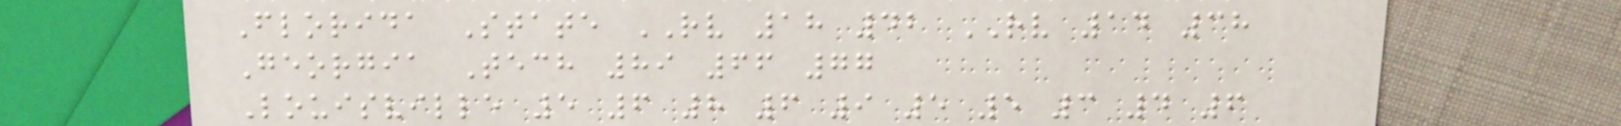Florida State RV 18 42 RV 14 38
Georgia Tech 89 66 77
Louisville 5 6 8 6 9 5 5 3 4 6
